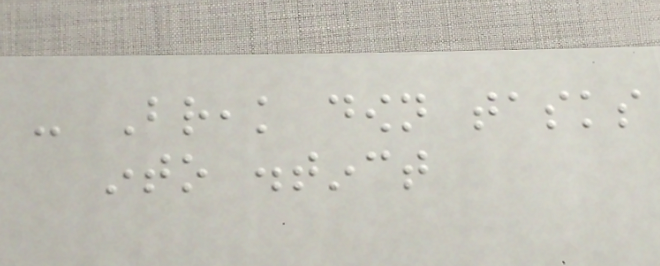- Break down tasks
into distinct
